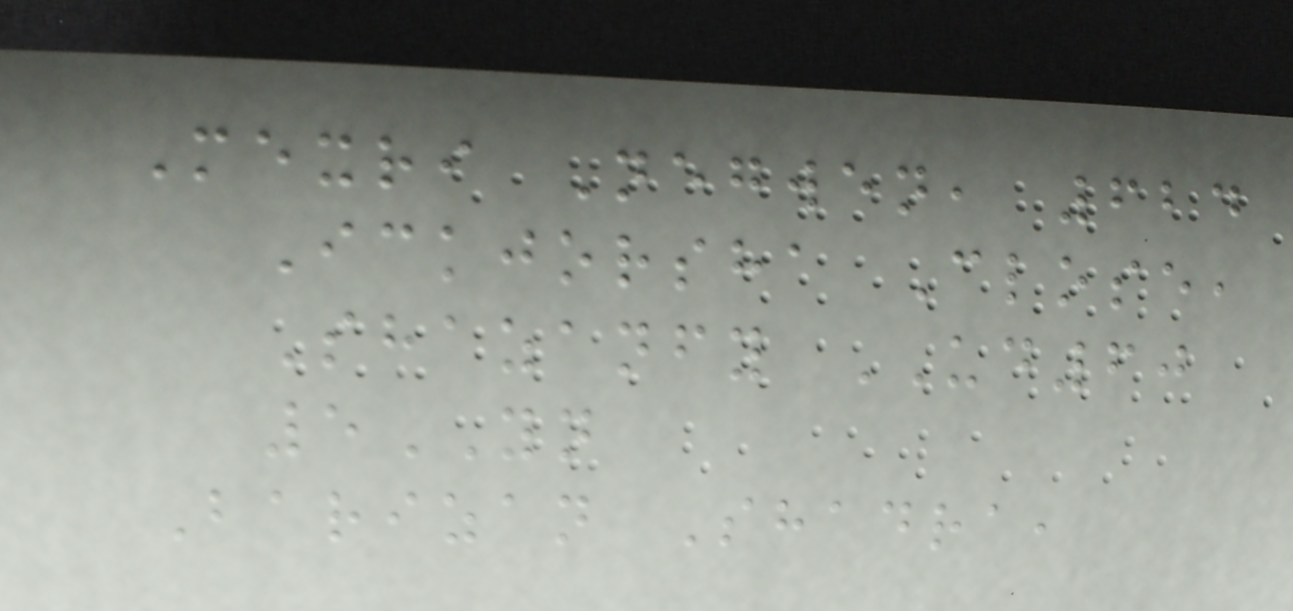Mexri Negwen, 624
Ickjorsha Close,
Shazanfy UD60
5YN
Barizan Shadra,
